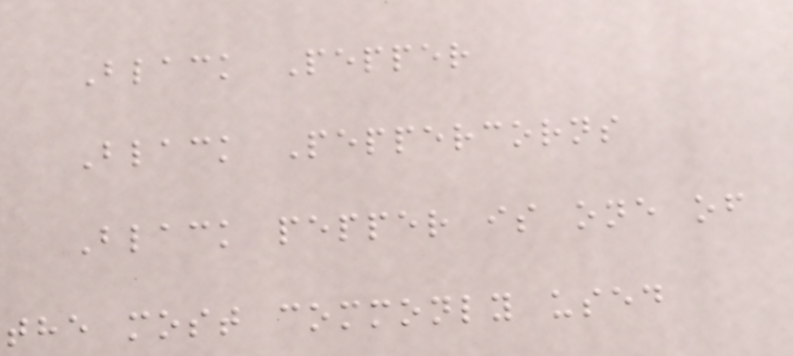Black Pepper
Black Peppercorns
Black pepper is one of
the most commonly used
